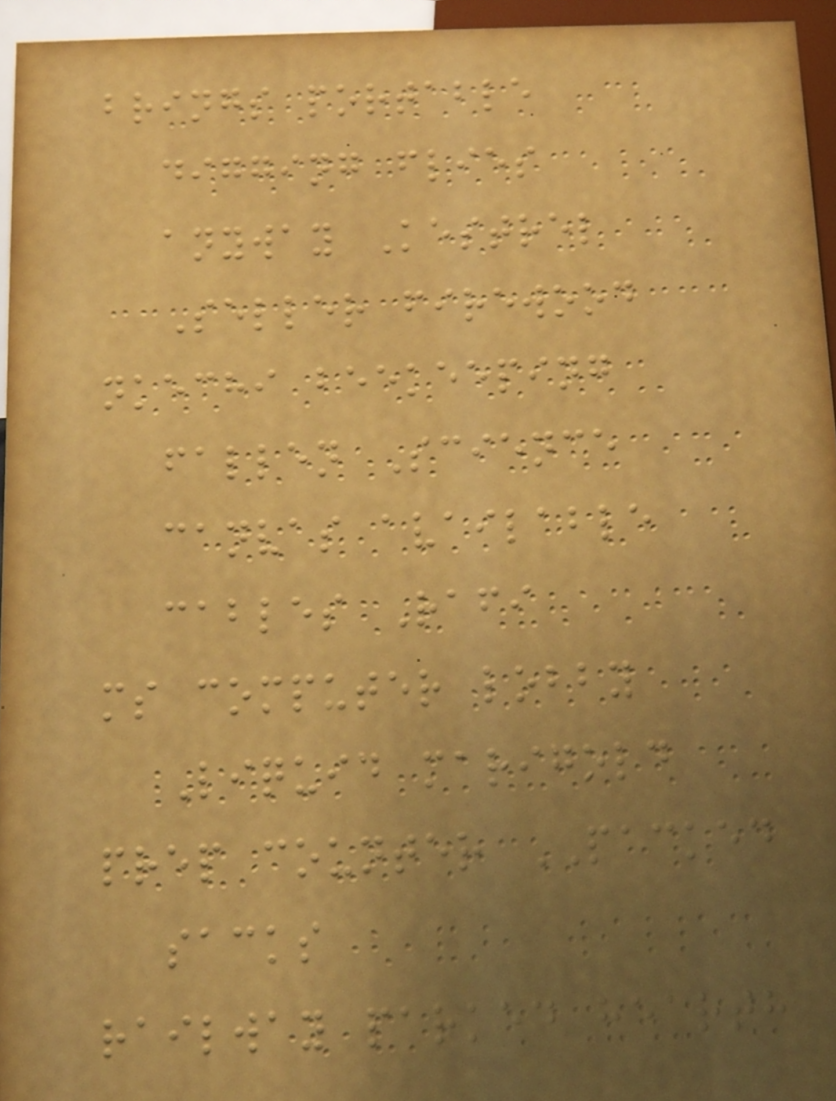brings portable
digging flies
anyway Kestrel
Seller firewood
nkechi beekeeping
fallen Science
canvas available
cables Rafi
ms computer lobby
Liquid marigold
prep counter PACKED
sacks
railway parked hearth
